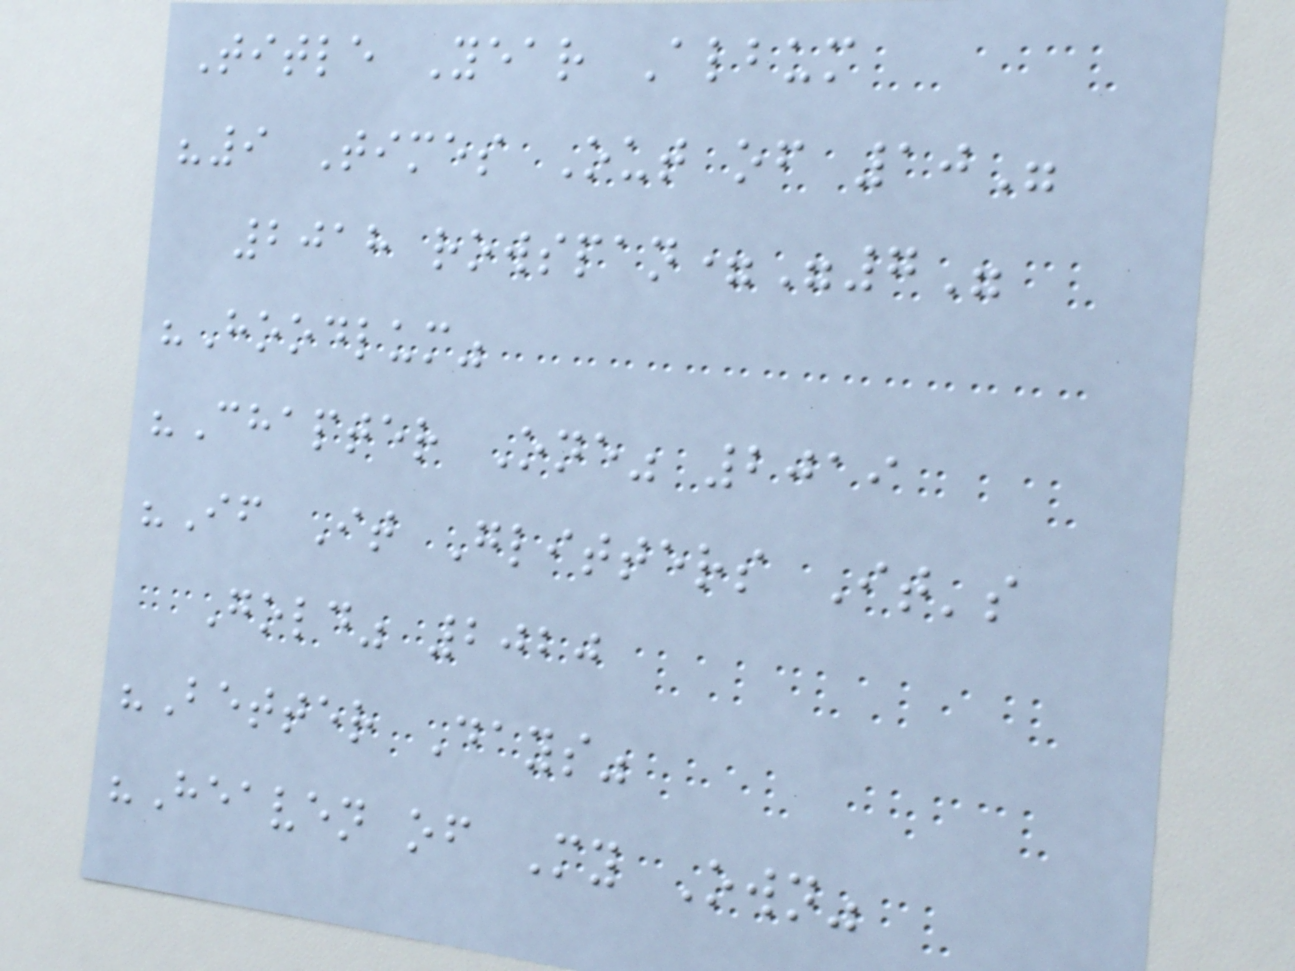Title Year Album
"9 Times Out of 10"
2018 rowspan="7"
"Hoodlum"
"Chapter One" 2019
"If It Glitters It's
Gold" 2020
"Better Days"
"Heaven of My Own"
